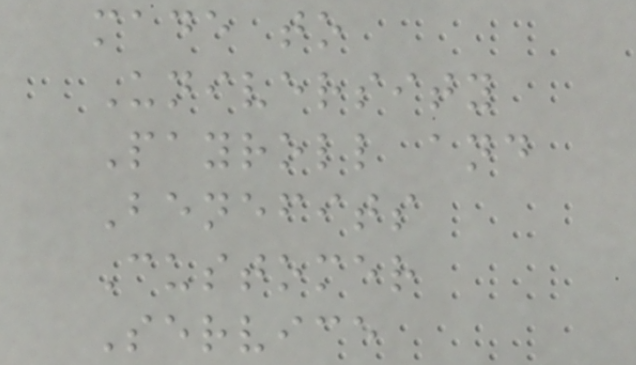made to
University
Payroll and
Benefits
Customer
Service
